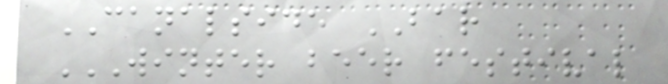CANALSIDE BAR
WINTER BEER FESTIVAL
